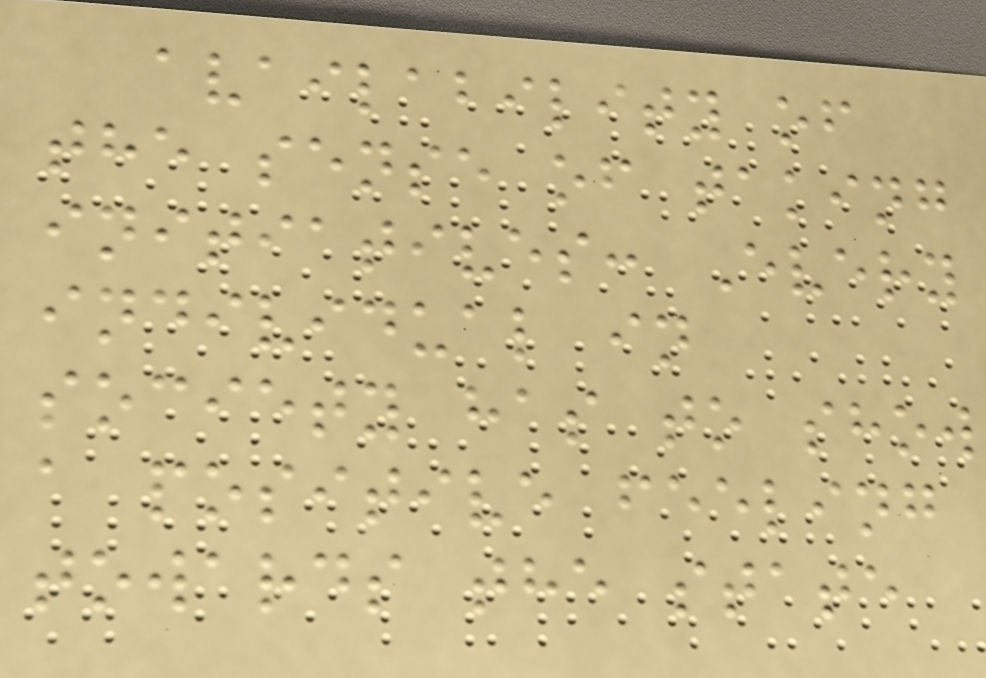availability of
the sense of taking
initiatives: Every
individual in
society has to show
a positive feeling
towards the state
